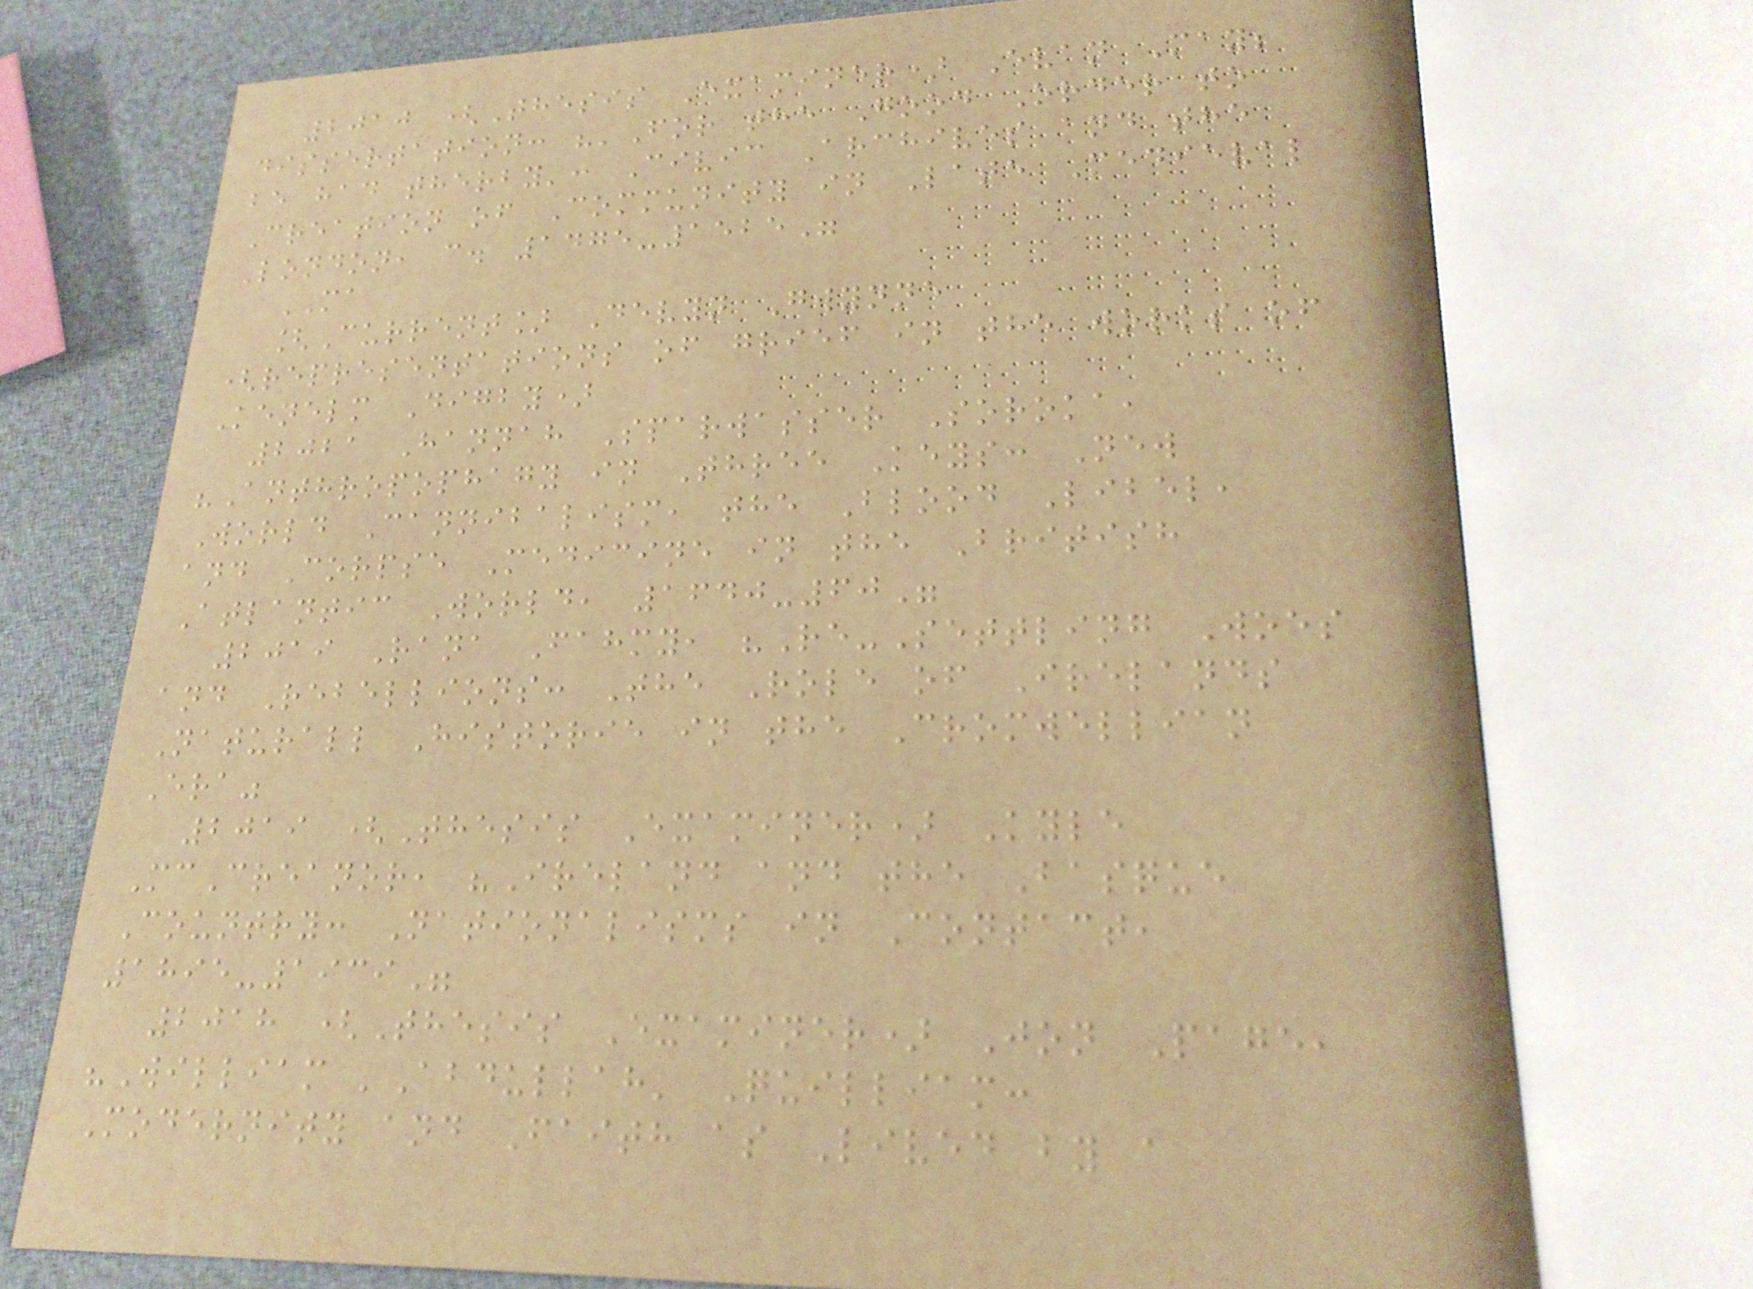2010 (Thesis Examiner) Evan May;
dissertation: "'For the Good Order to
be had therby': Civic Archives and the
Creation of Community in Late Medieval
London, c. 1475-1525"
MA
[Current] Devyn Gwynne
(representations of grief in the works of
Kenelm Digby)
2021 Hannah Sparwasser Soroka,
"Anthropophagy in Three Keys: New
World Cannibalism, the Blood Libel,
and Corpse Medicine in the British
Atlantic World, 1640-60"
2019 Rana Fahmy, "Re-Settling Woes
and Rebellions: The Role of Irelands
Naturall Historie in the Cromwellian
Era"
2019 (Thesis Examiner) Kyle
McCreanor, "Ireland and the Basque
Country: Nationalisms in Contact,
1895-1939"
2018 (Thesis Examiner) Jon Page,
"William 'Abdullah' Quilliam:
Modernity and Faith as Lived by a
